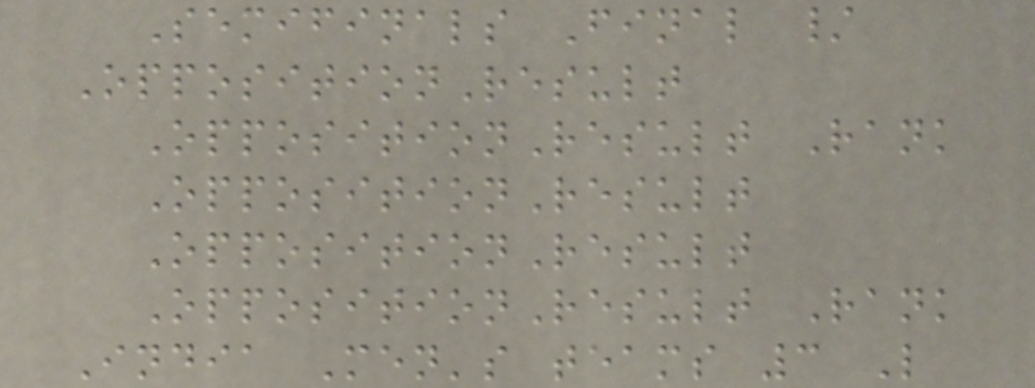Semifinals Final /
OppositionResult
OppositionResult Rank
OppositionResult
OppositionResult
OppositionResult Rank
India Men's teams 3 L
